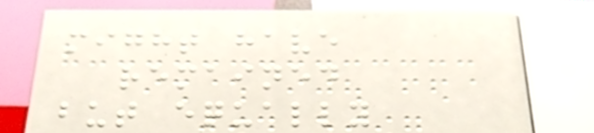might have
remained
but equally
